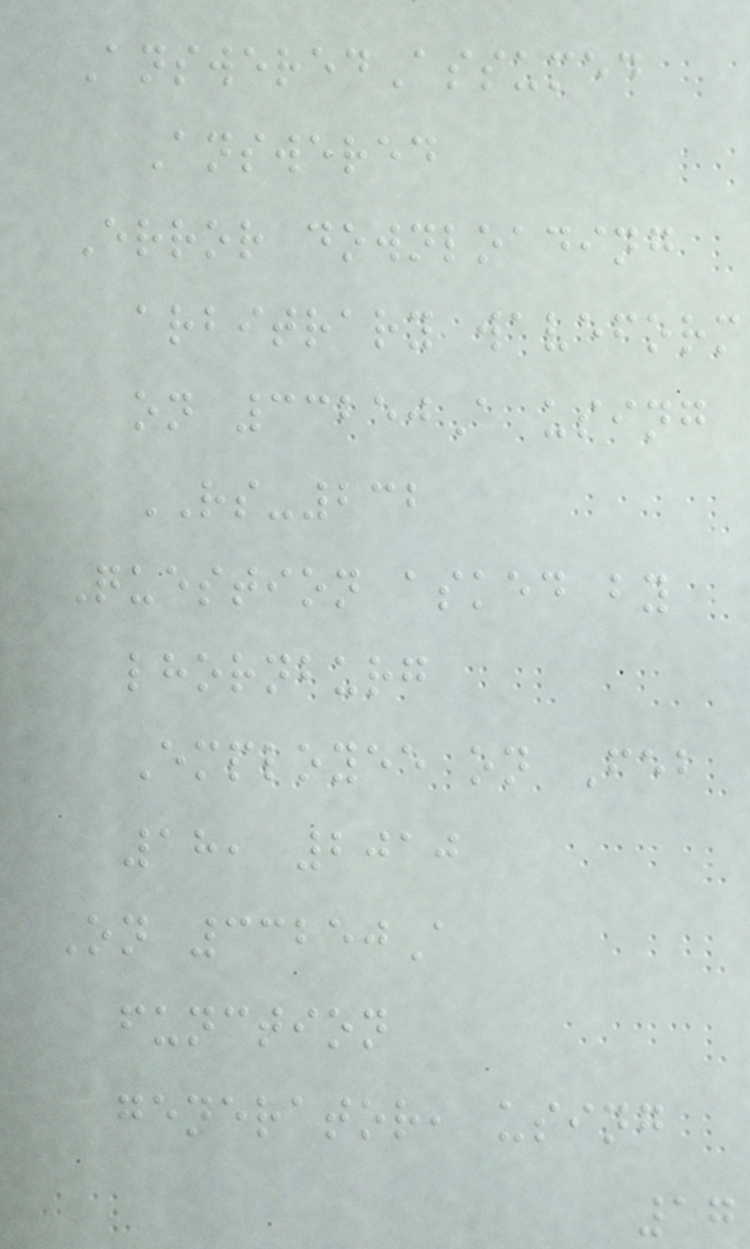AnsweredAssumed
Answered
Error downloading
arbitrary waveform
on 33250A using
RS-232
Question asked by
lhornburg
Employee on Feb
18, 2010
On 33250A
function
generator, using
17
